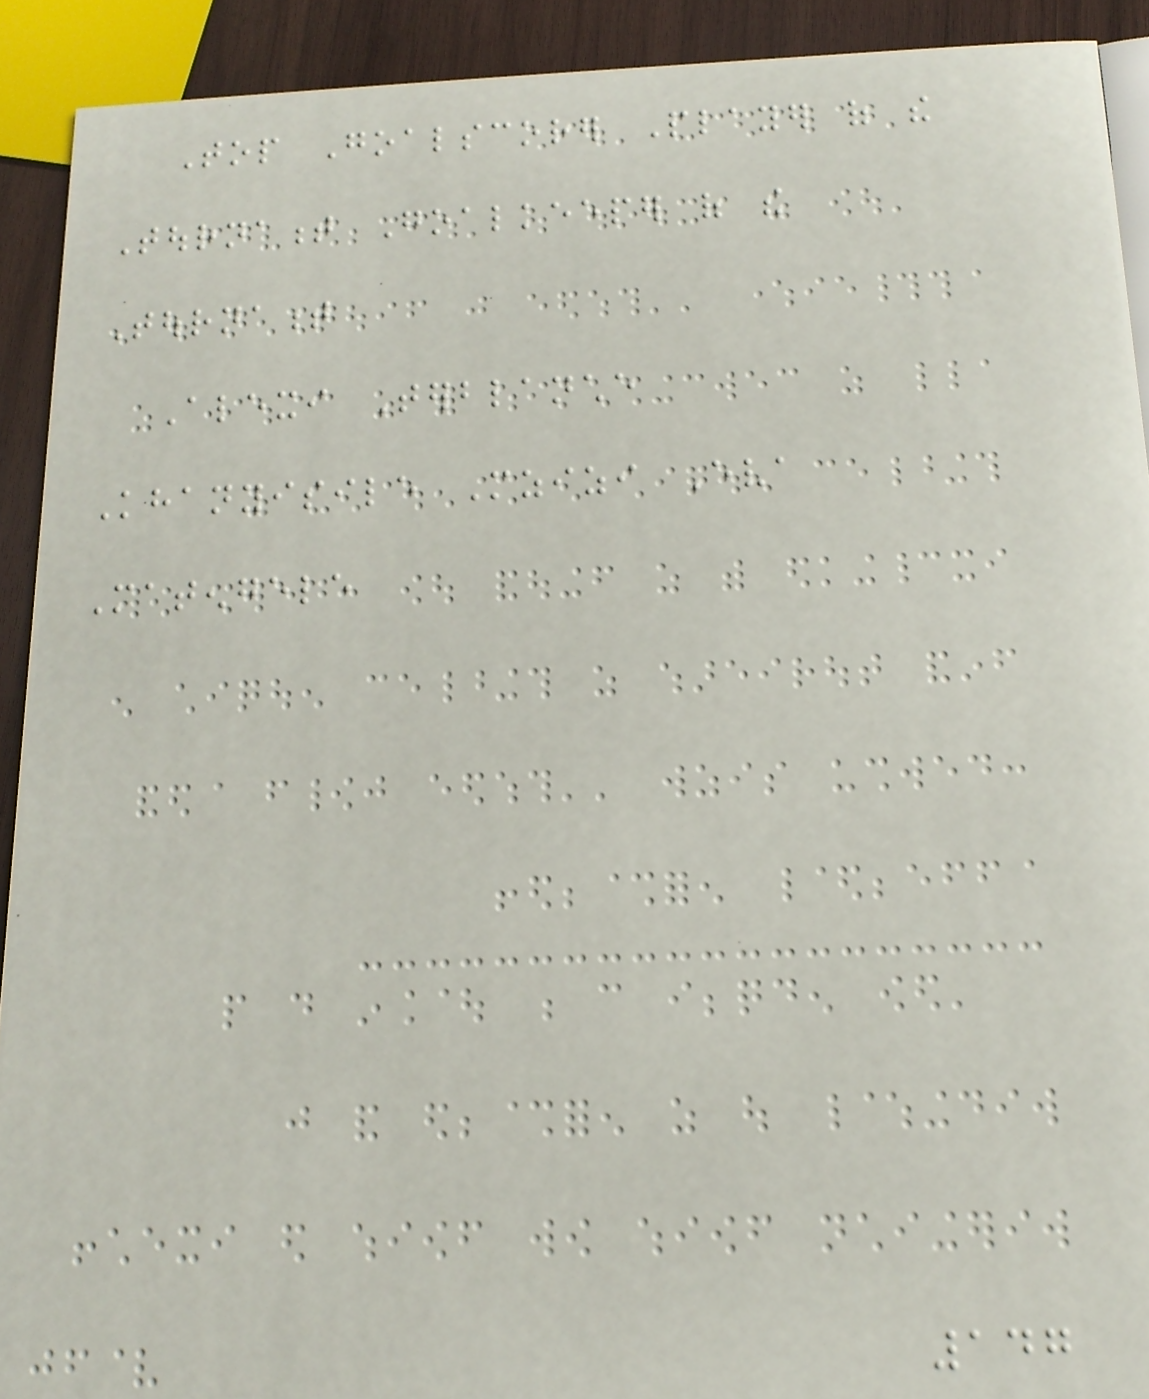Top Goalscorer Player of the
Tournament Goalkeeper of the
Tournament
Alexi Terblanche
Khanyisile Mzizi Eva
Matengele
147
